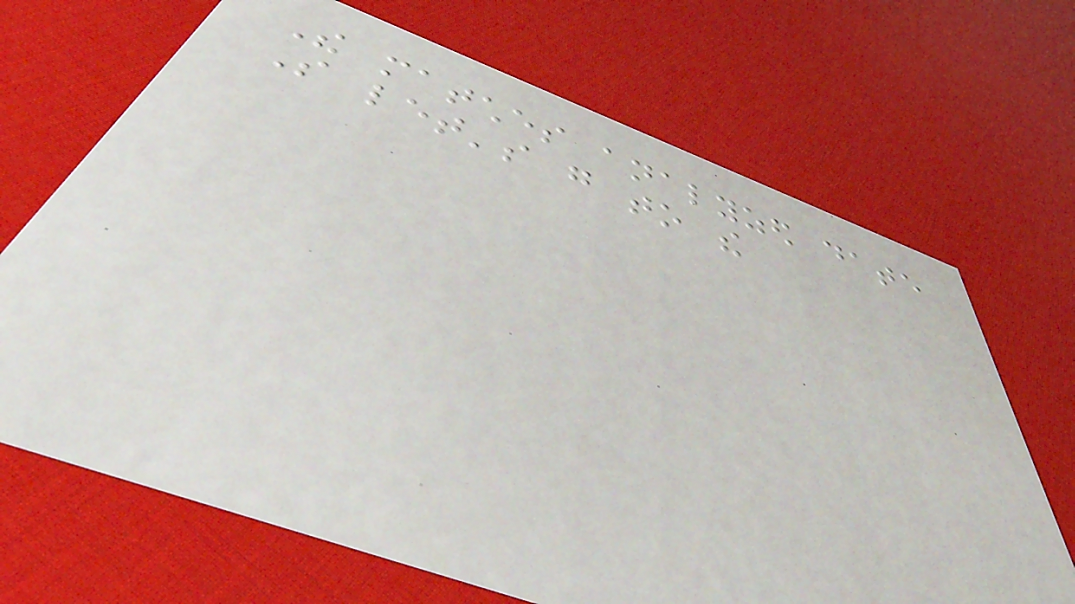The matches analyzed date
So let's go to the
